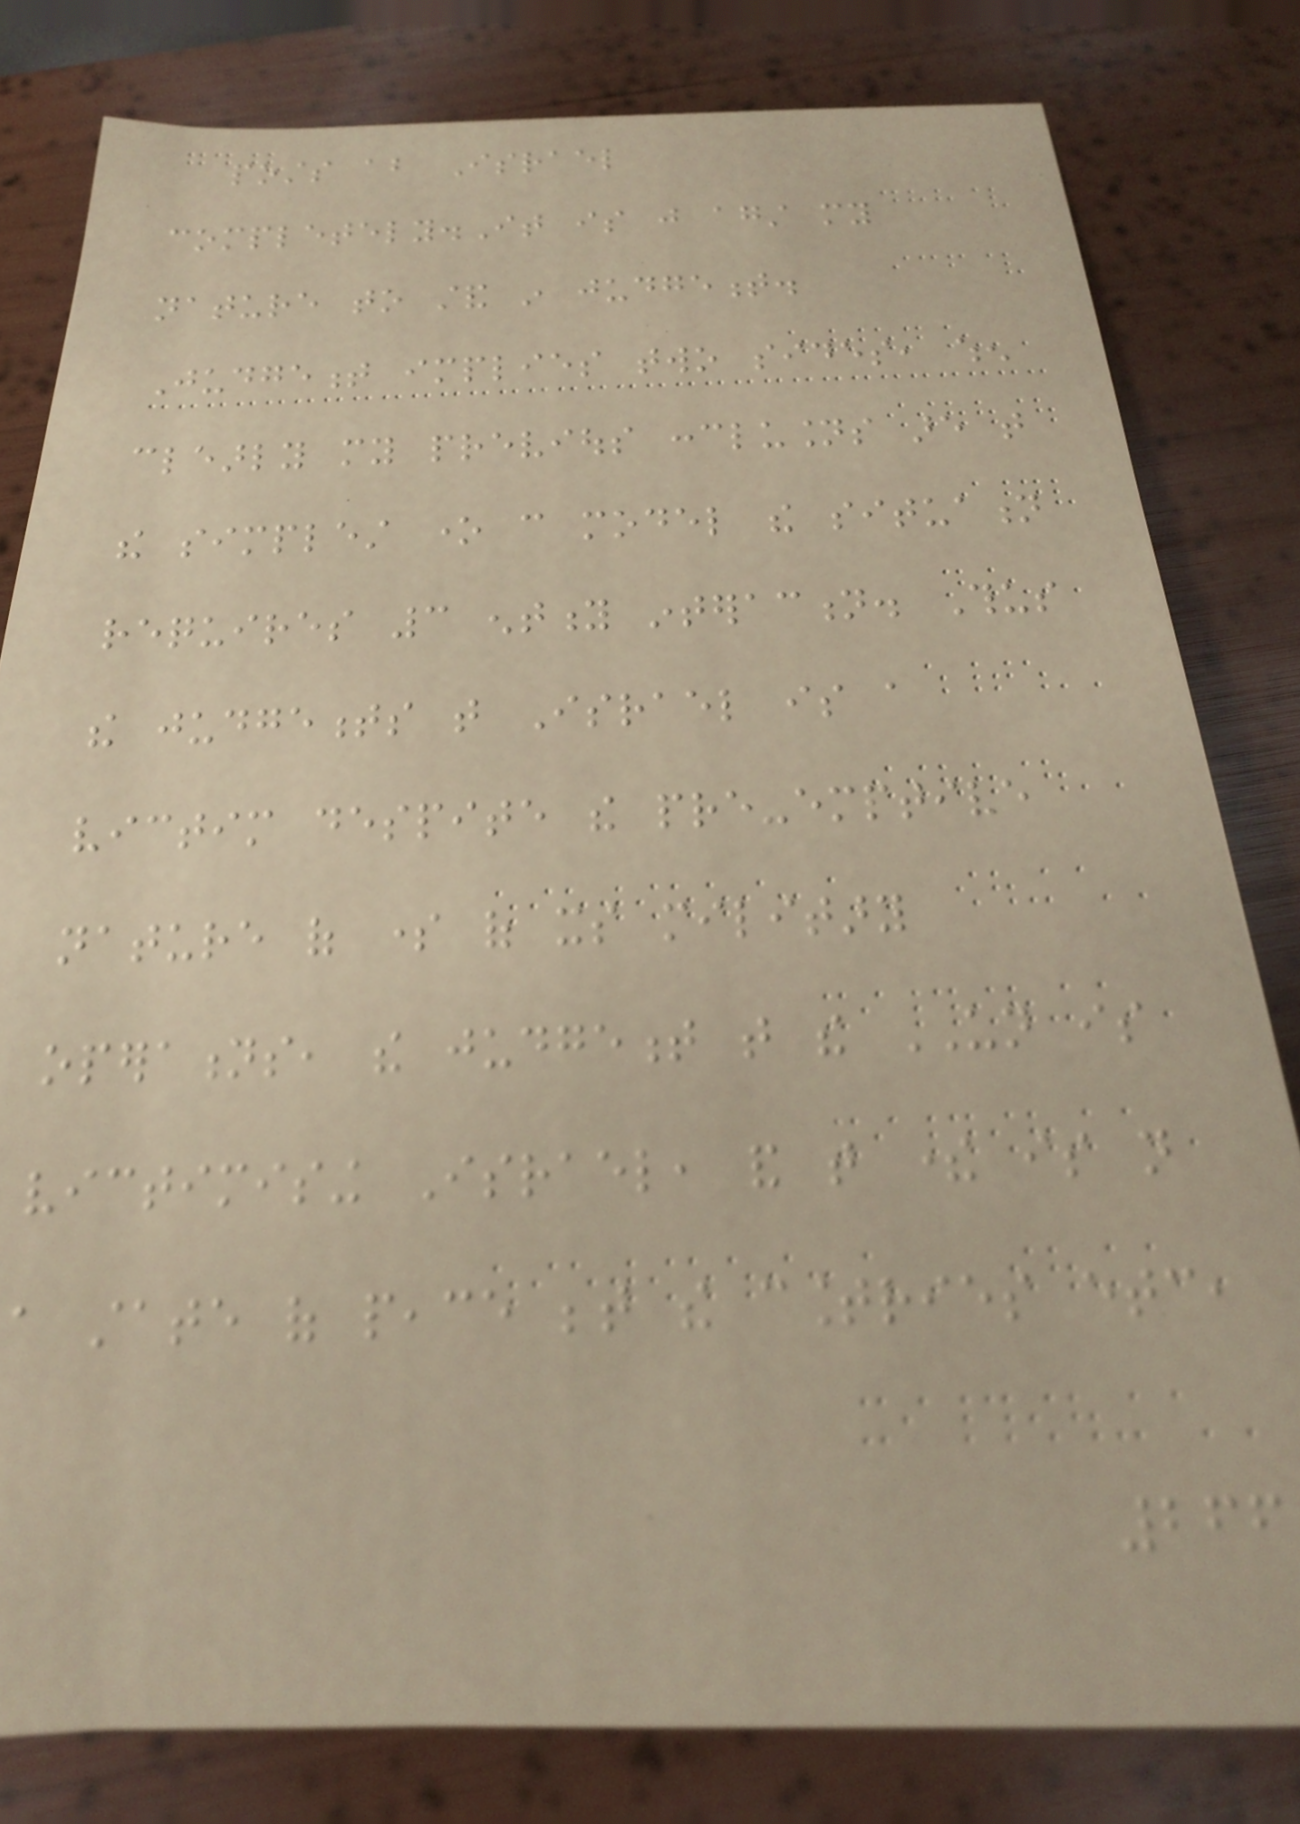posts about Israel
completely.It is just against my
nature to stand in judgement.
Judgement implies two sides, when
clearly my previous conclusions are that
the simplest one can model the situation
requires 3 entity interaction. Thus
the judgements that Israel is a
victim despite the pre-emptive
nature of some of its military
operations, the judgement that the UN is
victimising Israel, and that there is not
a state of peace between the countries etc,
266
